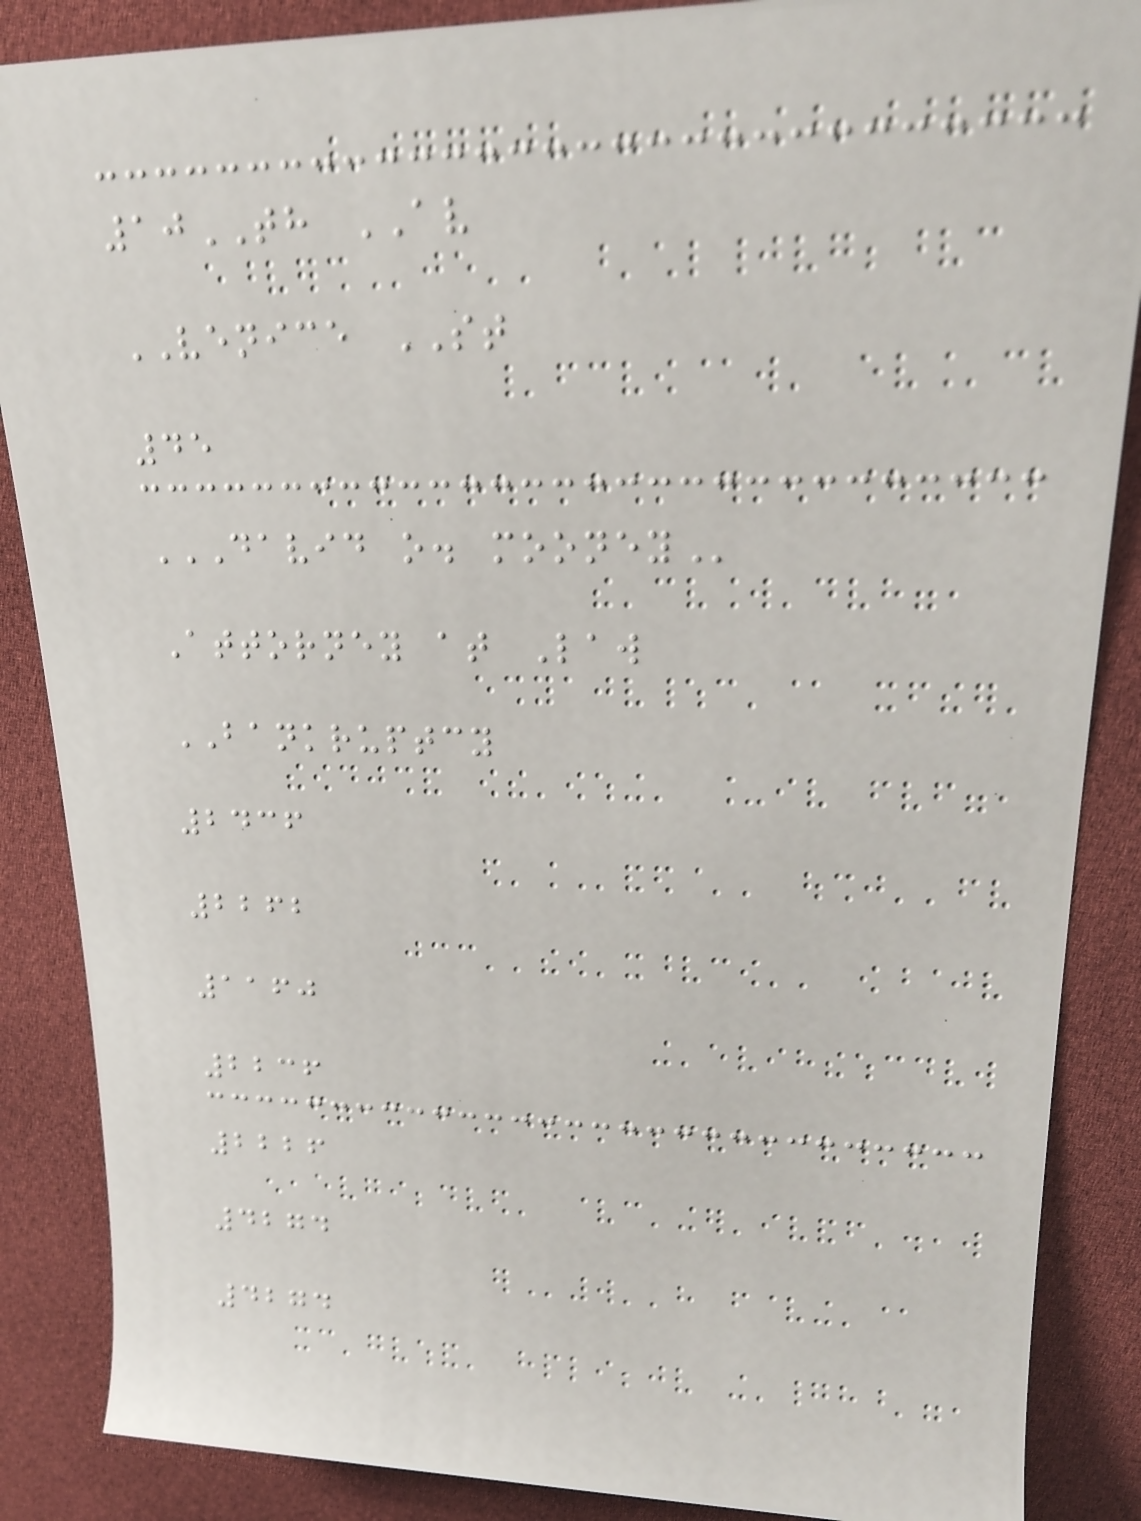10TH AV
VENICE ST
45
DAVID O. MOONEY
Attorney at Law
BANKRUPTCY
2436
2262
1160
2236
2226
4274
4274
